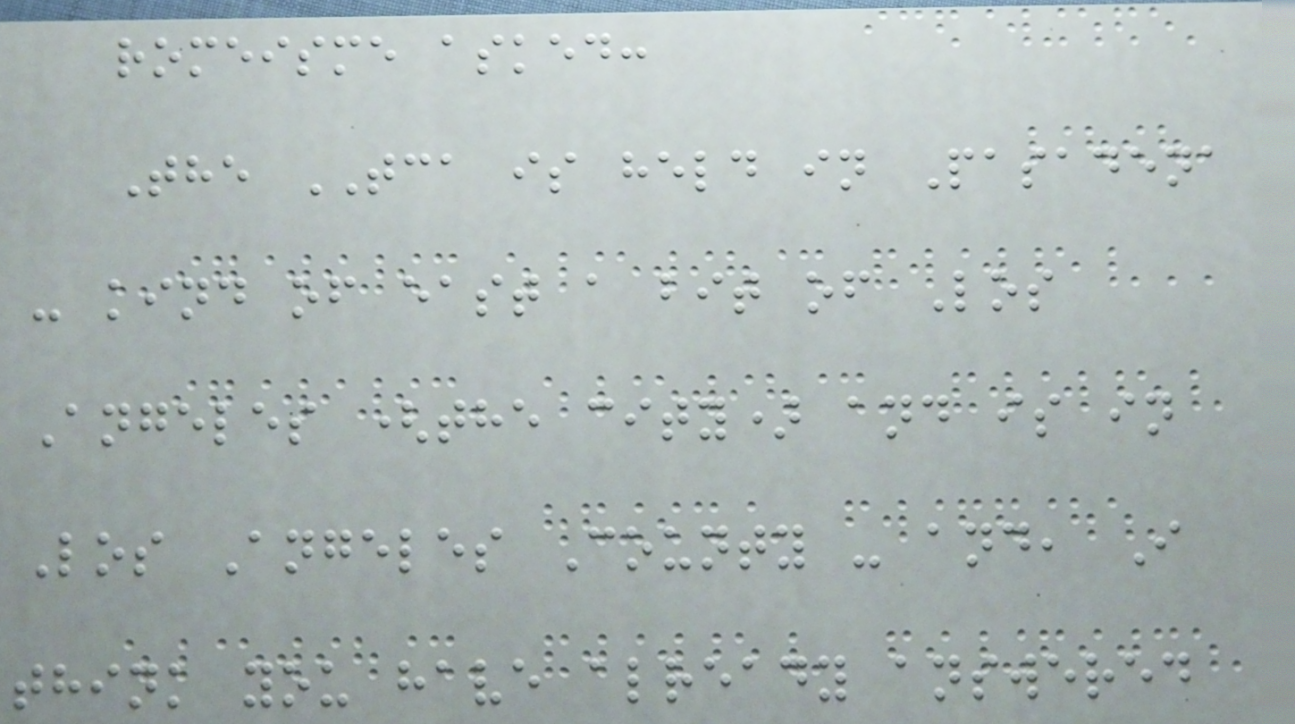romeisme asked:
The TCA is held in Pasadena
- kind of east a bit of Los
Angeles (the city) and is in
Los Angeles County - and, I
think you have already answered
